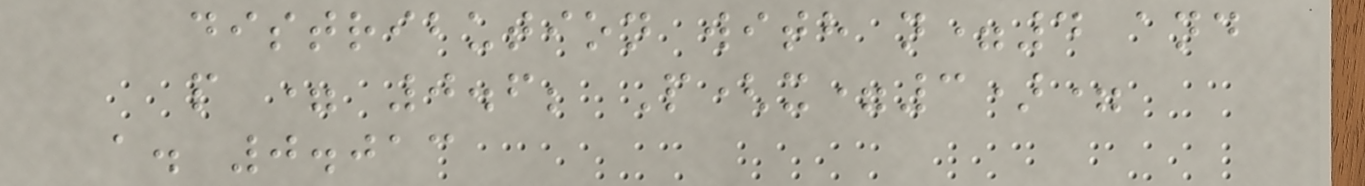distribution with n=4 and
p = 0.6; P(x=3)=
a. 0.013
